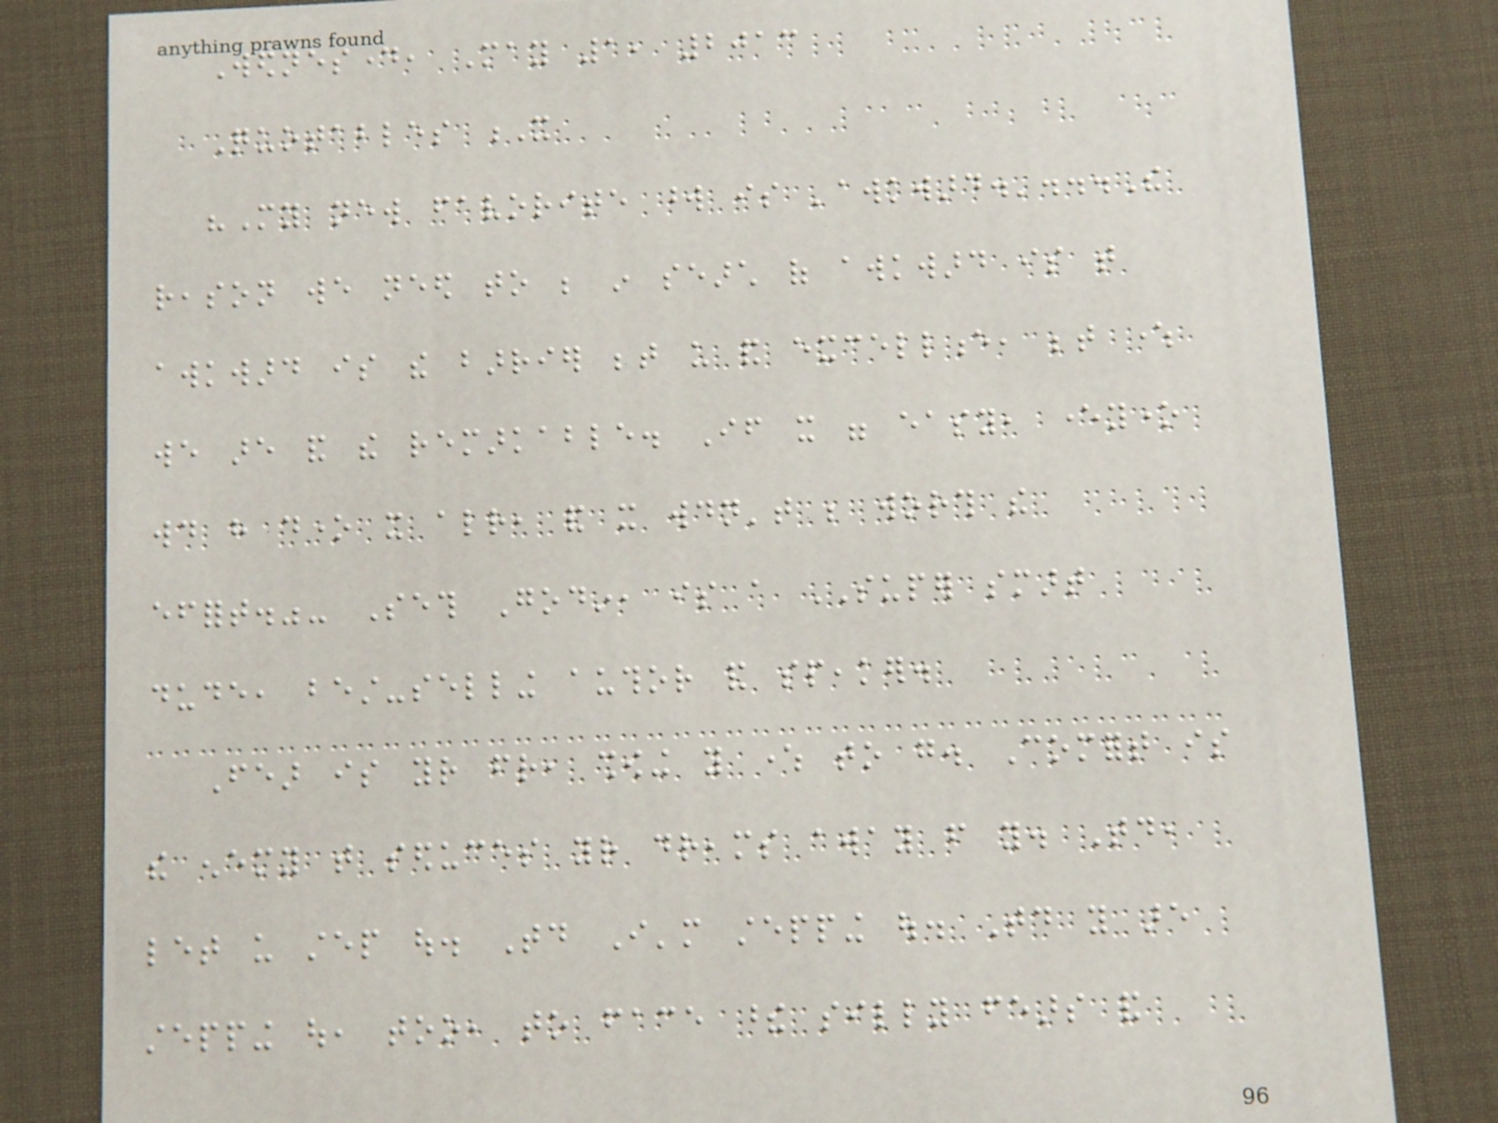Wednesday, May 1, 2013
Quotables X
"My new favorite word is 'awkward.'...The
reason we need to be in search of awkward is that
awkward is the barrier between us and excellence, between where
we are and the remarkable. If it were easy, everyone
would have done it already, and it wouldn't be worth the
effort."- Seth Godin, is a SUPER smart
dude, best-selling author and speaker.
Fear is your friend, showing you where to go. Comfort is
the enemy that seduces your dreams away from you. Today,
let us step out. Today I'm stepping out. Today you are
stepping out, too, to face these silly fears and
